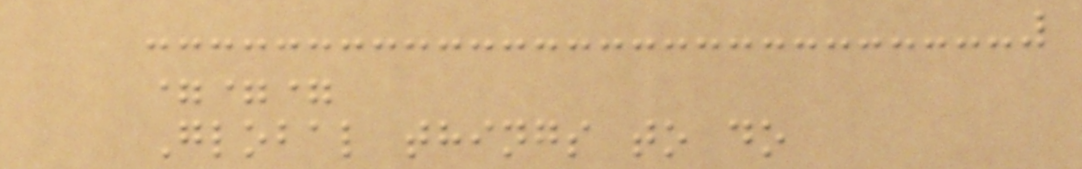===
Global things to do
